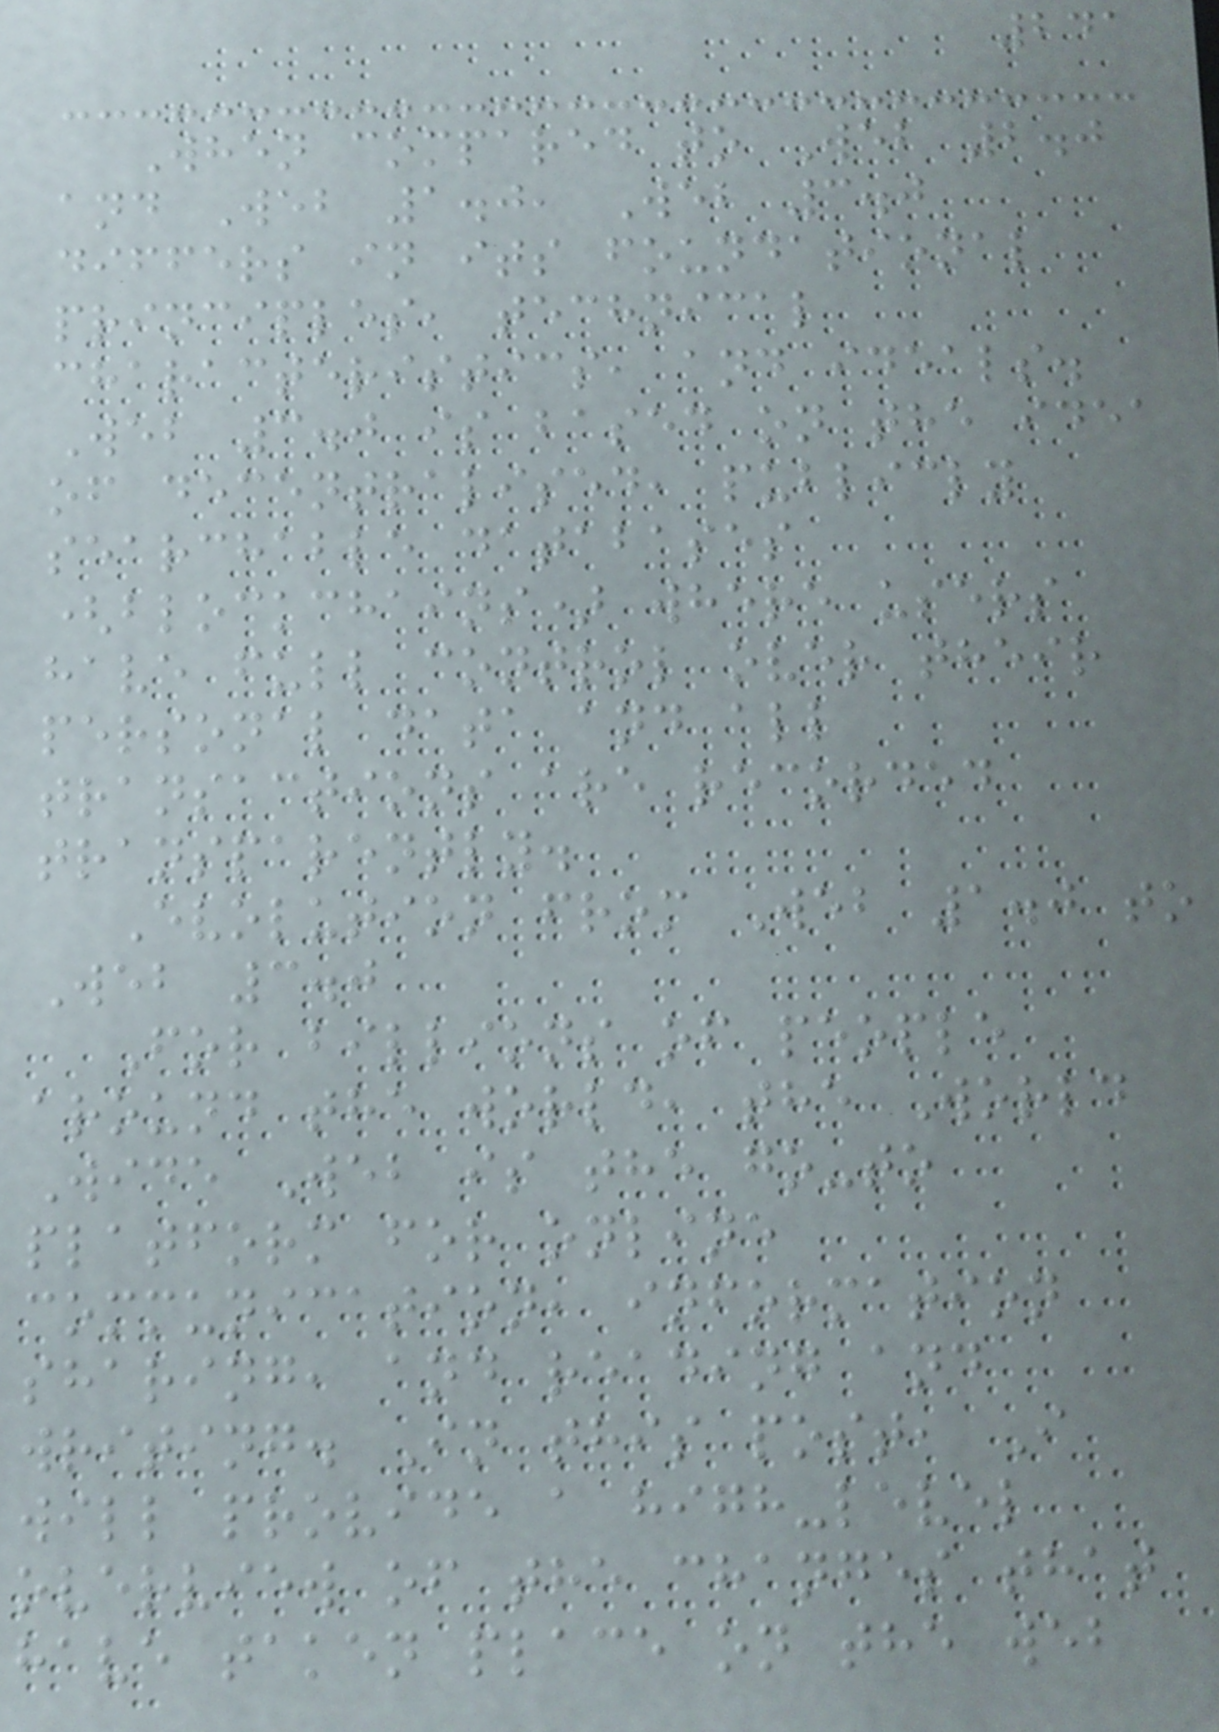241
When compared to Web 2.0
and Web 1.0, Web 3.0
differs in its foundational
principles, technical
characteristics, and ideals.
Web 3.0 is based on the idea
of decentralised, publicly
searchable databases
(blockchains) where users
have full control over their
personal data and all
transactions are recorded
transparently.
Evolution from Web 1.0 to
Web 3.0
For billions of people
around the world, the World
Wide Web is the go-to
platform for online
communication, information
sharing, and reading and
writing. In this post, I
will provide a high-level
overview of the changes that
have taken place on the web
